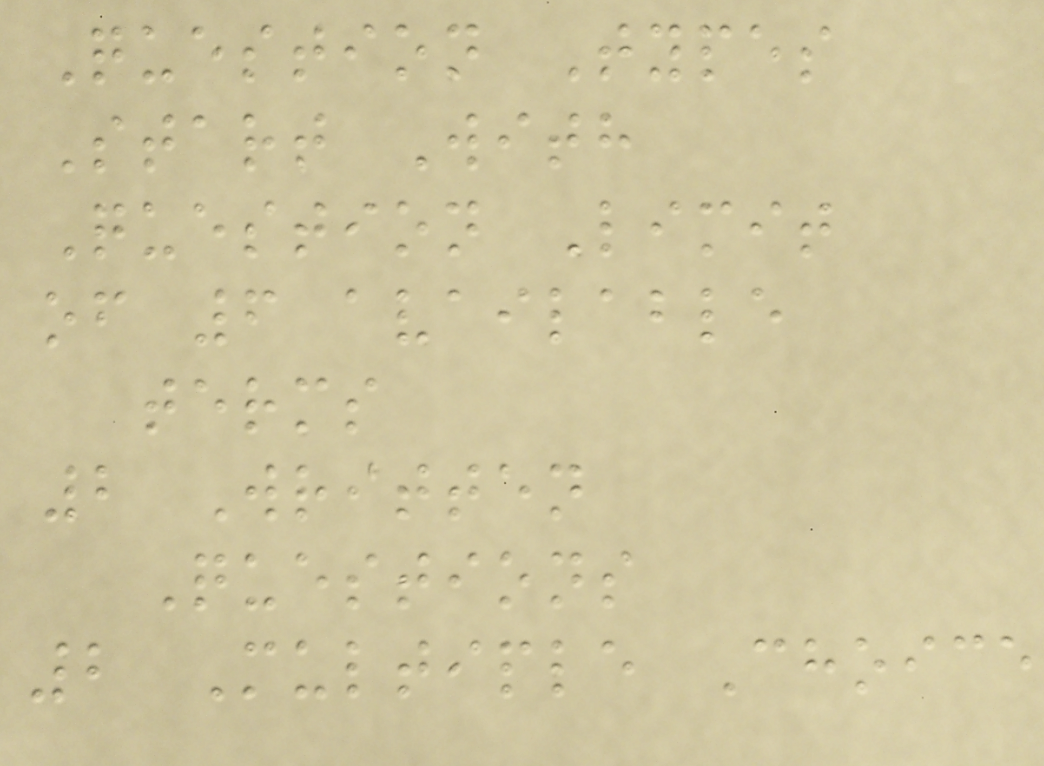Question Types
Start With
Question Limit
of 6 available
terms
2 Written
Questions
2 Multiple Choice
